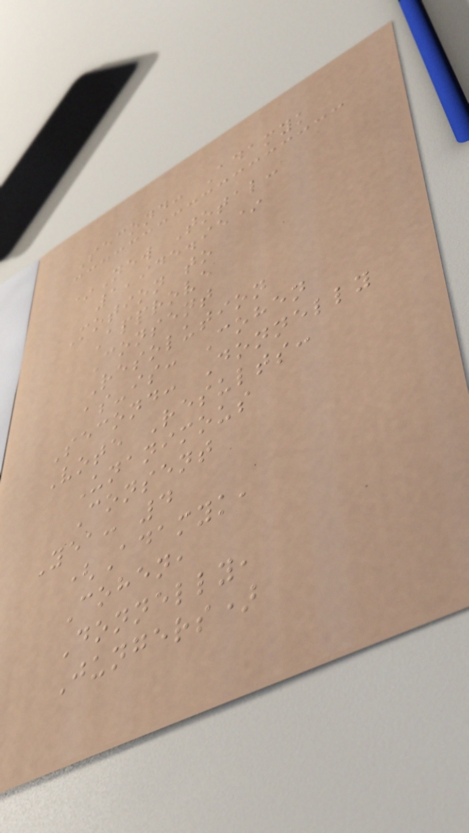Second: Adamyk
*New Total:
1,945.95*
Motion to
Approve
Consent
Resolution
as-is: Cohen
Second: Donnelly
Vote Results:
Unanimous
Consent
Yea: 4
(Adamyk,
Cohen,
Donnelly,
Jungers)
